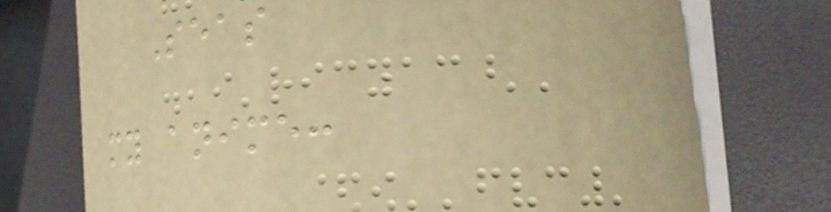Seas
my anime:
